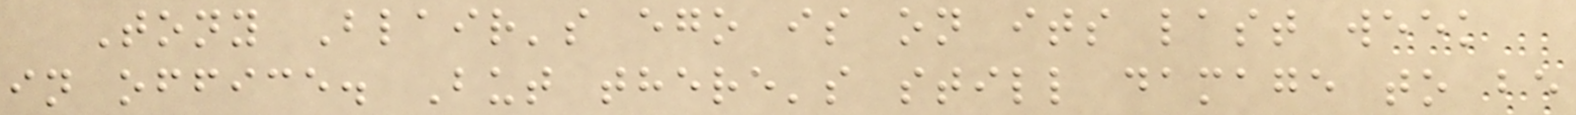Tony Blair's ego is on its last week
in office. But there's still damage to be
